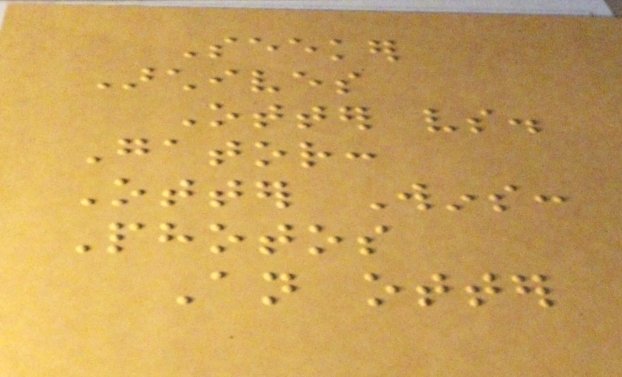Seeker
Archives
Otter vs.
Gator:
Otter Wins:
Photos
An otter
